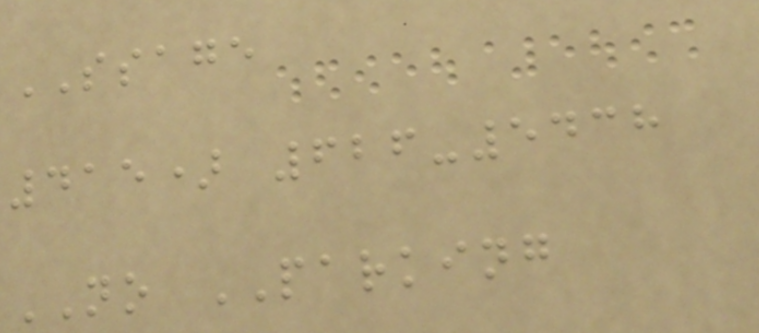SSAGE
415) 626-5438
NO PARKING
